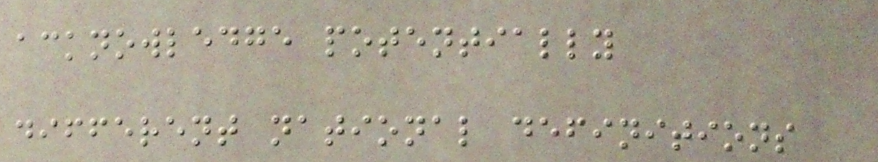acknowledge potentially
different national definitions
